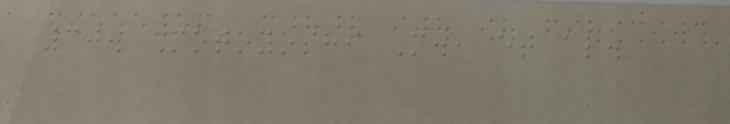30. Motoyoshi M., et al.
